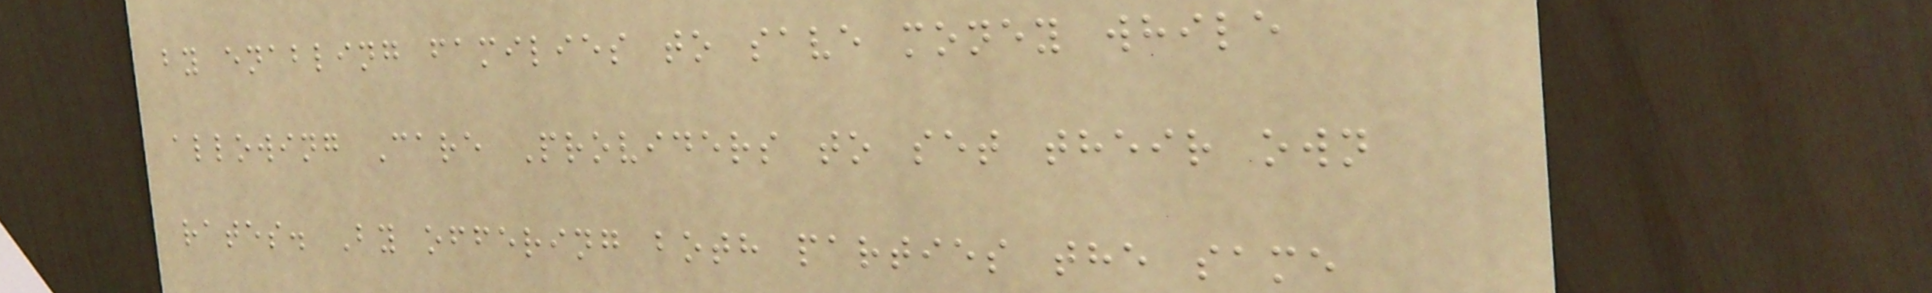by enabling families to save money while
allowing Care Providers to set their own
rates. By offering both parties the same
